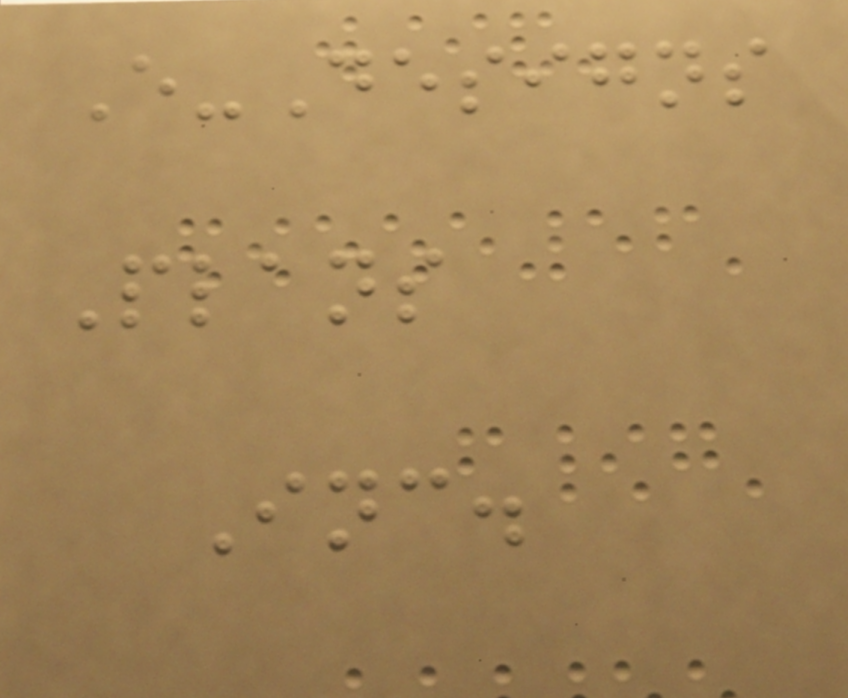E-Designs
Plans
Inc.
